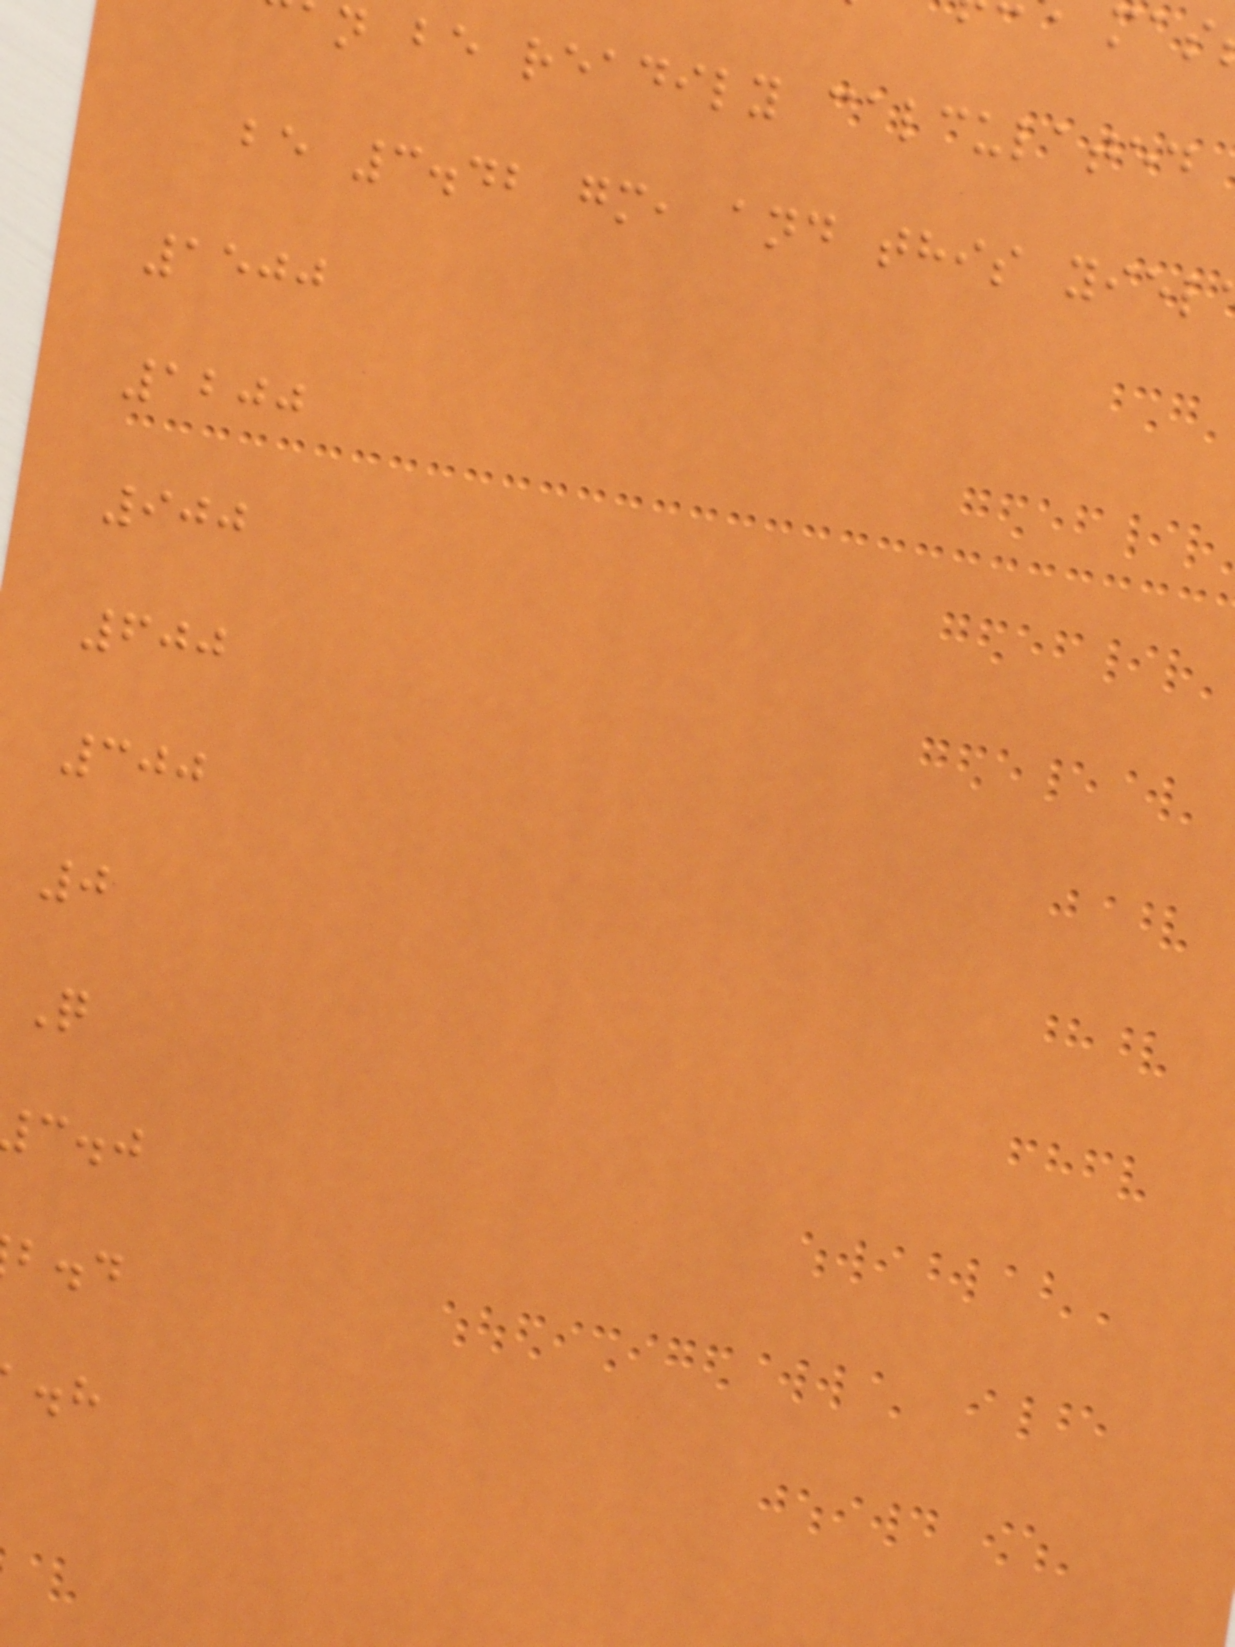n be readily calculated
be 3.42 gm, and this yiel
1500
1200
900
600
300
0
Q
